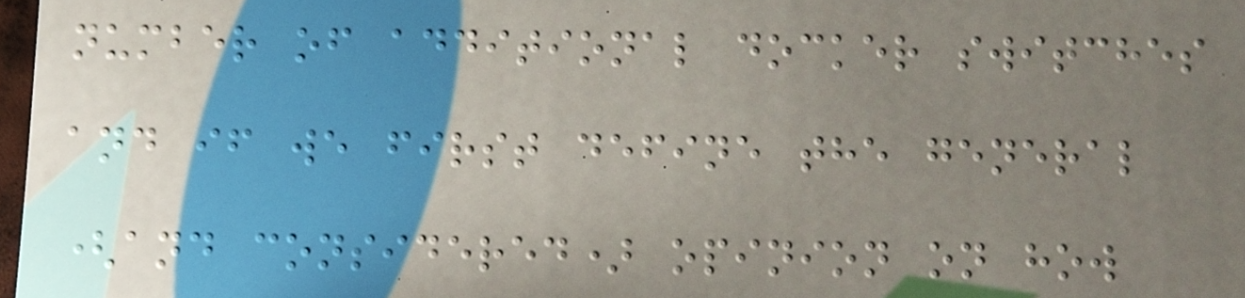number of additional docker switches
and if we first define the general
(and considered) opinion on how
